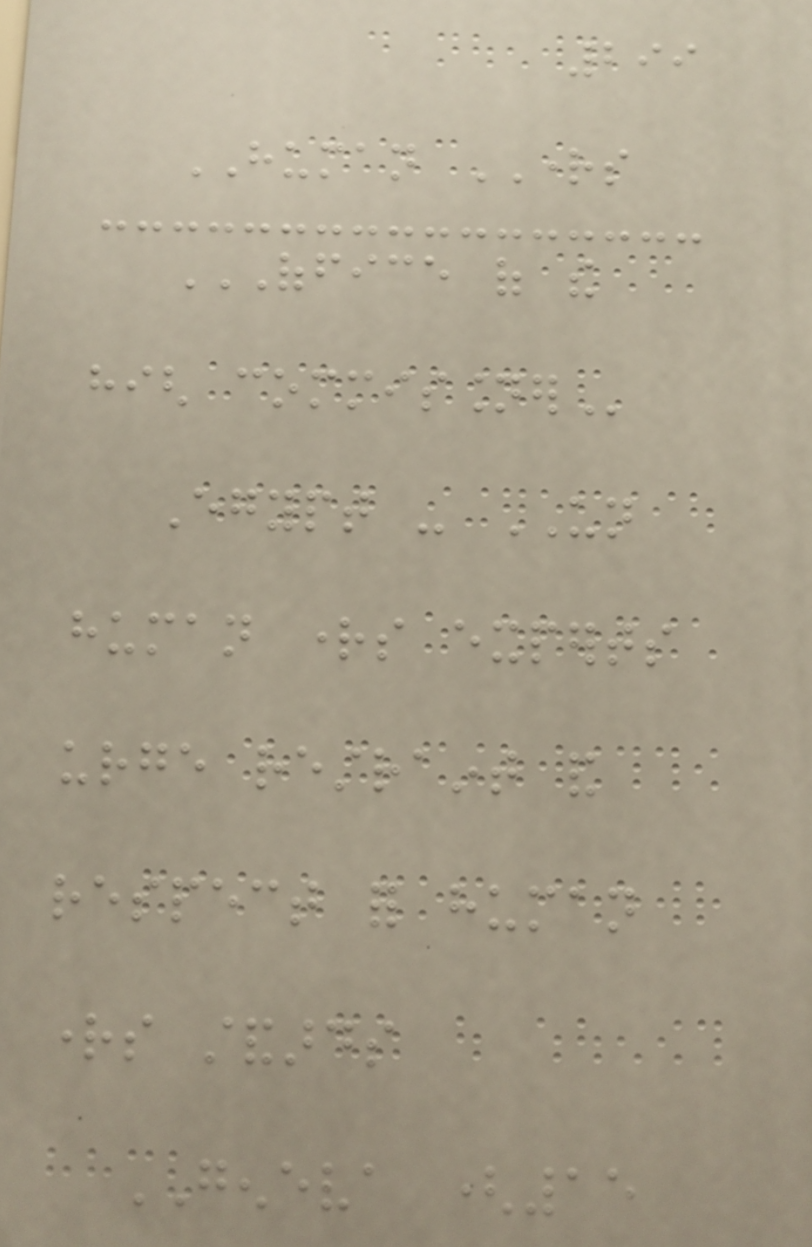299
HUMAN RIGHTS
OFFICE OF THE
HIGH COMMISSIONER
Egypt - UN
human rights experts
urge restraint and
respect for human
rights standards
GENEVA (15
